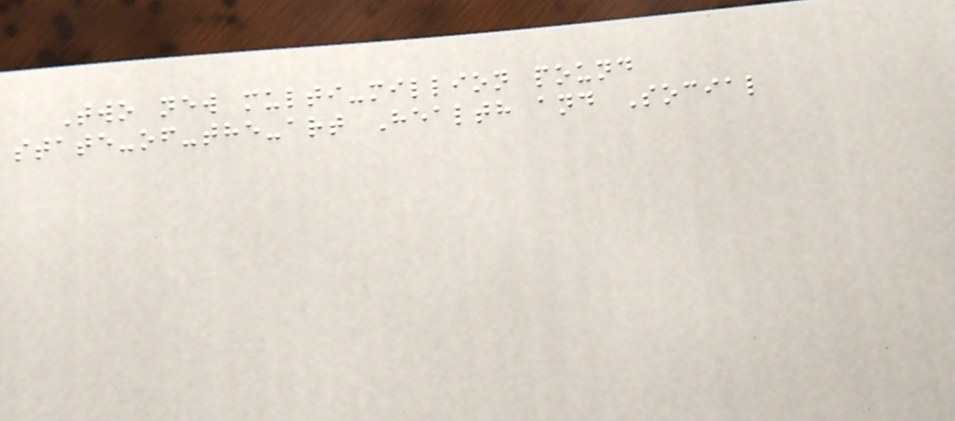Two new multi-million pound
state-of-the-art Health and Social
